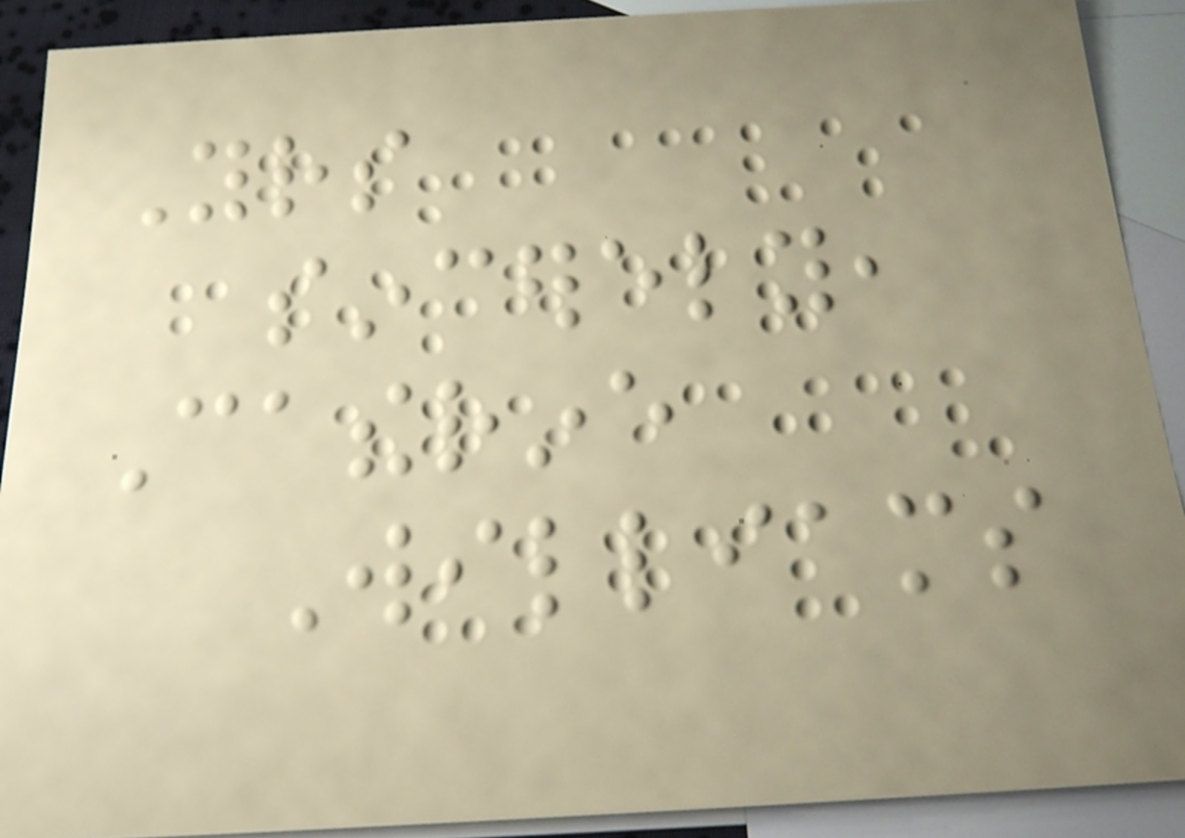Yours
sincerely,
Catherine
Williams
